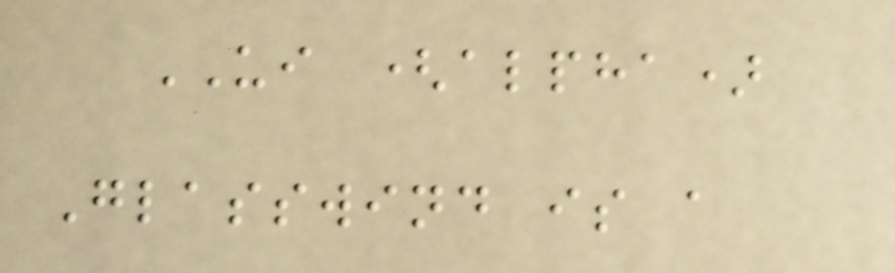UI (alpha)
Glasswind is a
